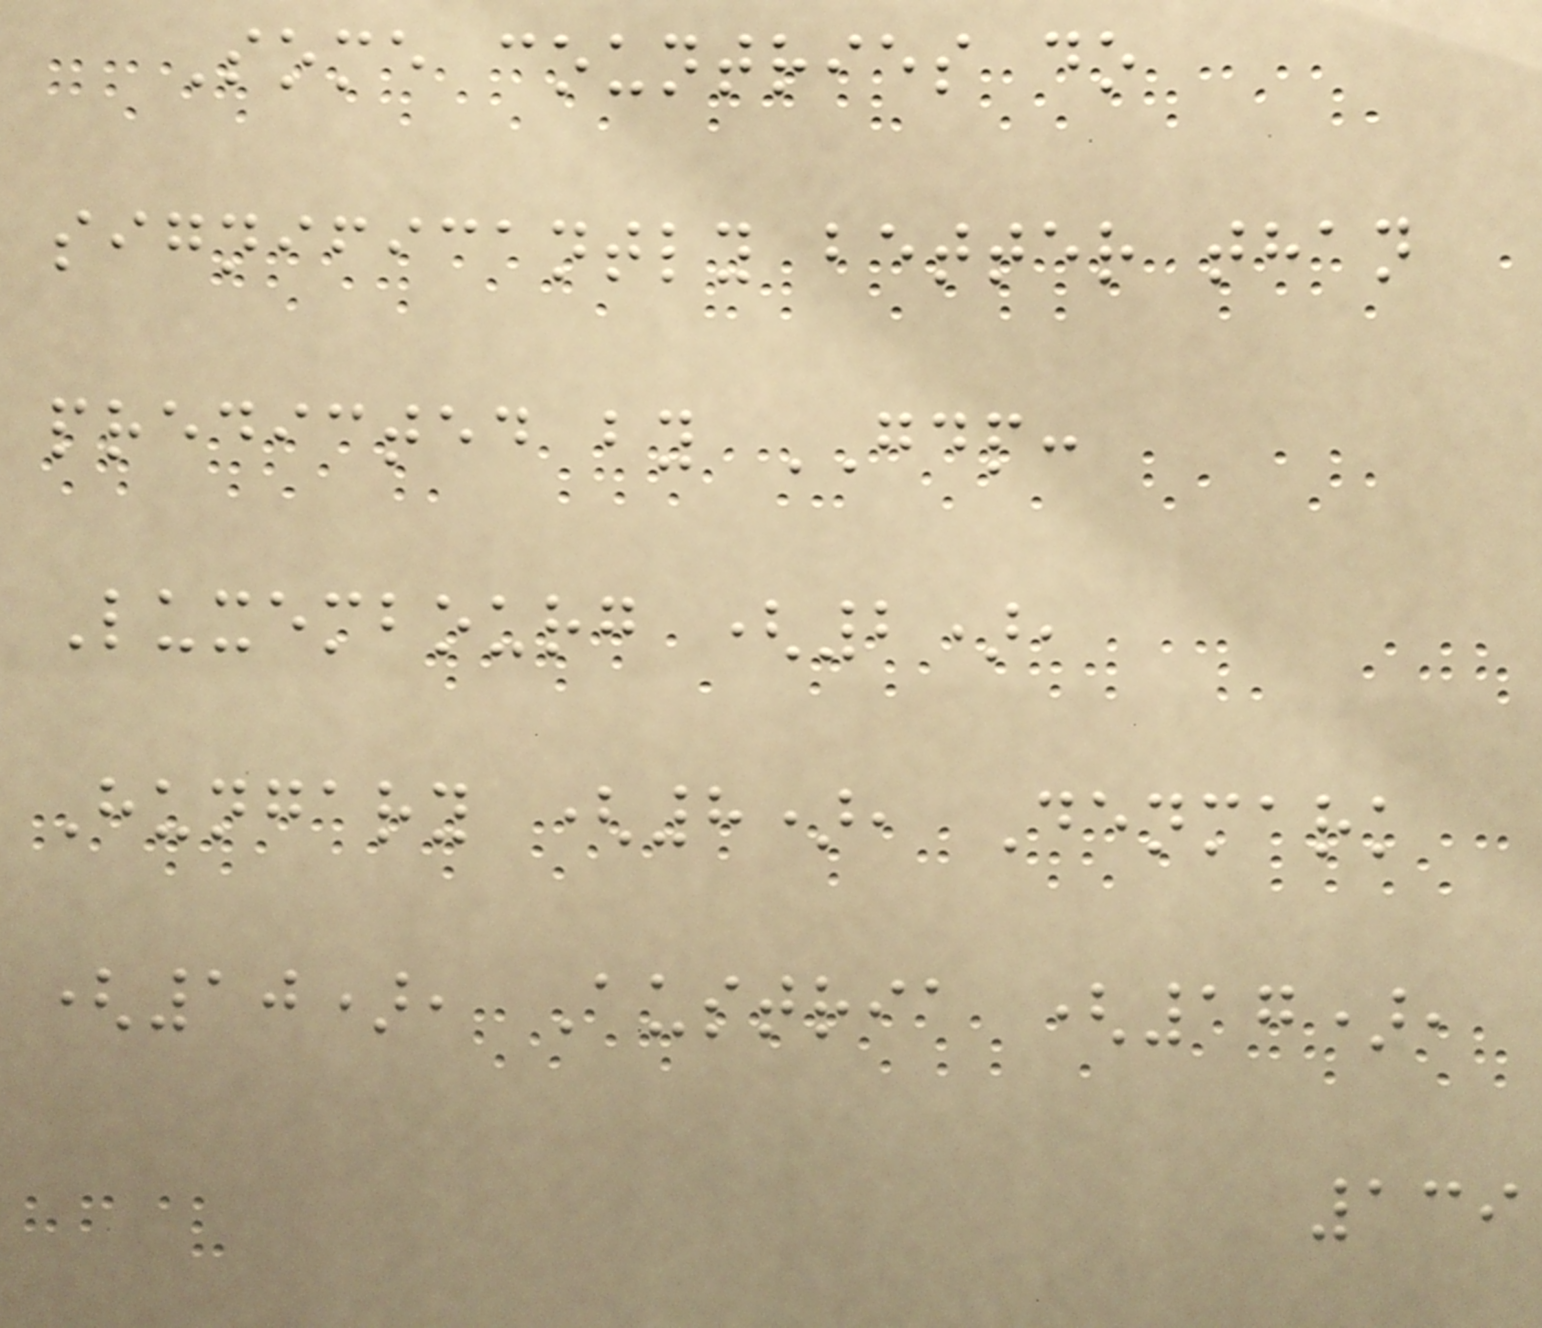Some countries do
significantly better than
predicted by GDP:
Luxembourg (2),
Hungary (8), Denmark
(10), Austria (17),
139
